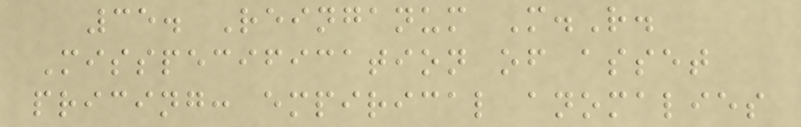35. Reinganum M.R.
Misspecification of asset
pricing: empirical anomalies
